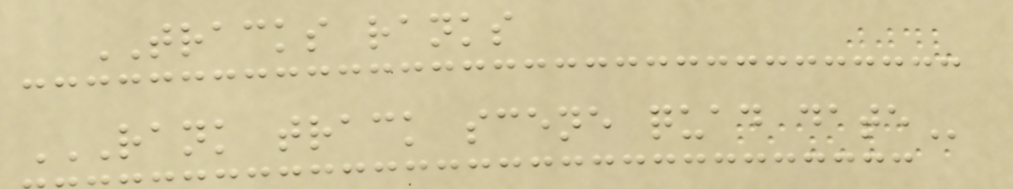TRACKS ranks
RANK TRACK SCENE QUAD DATE
